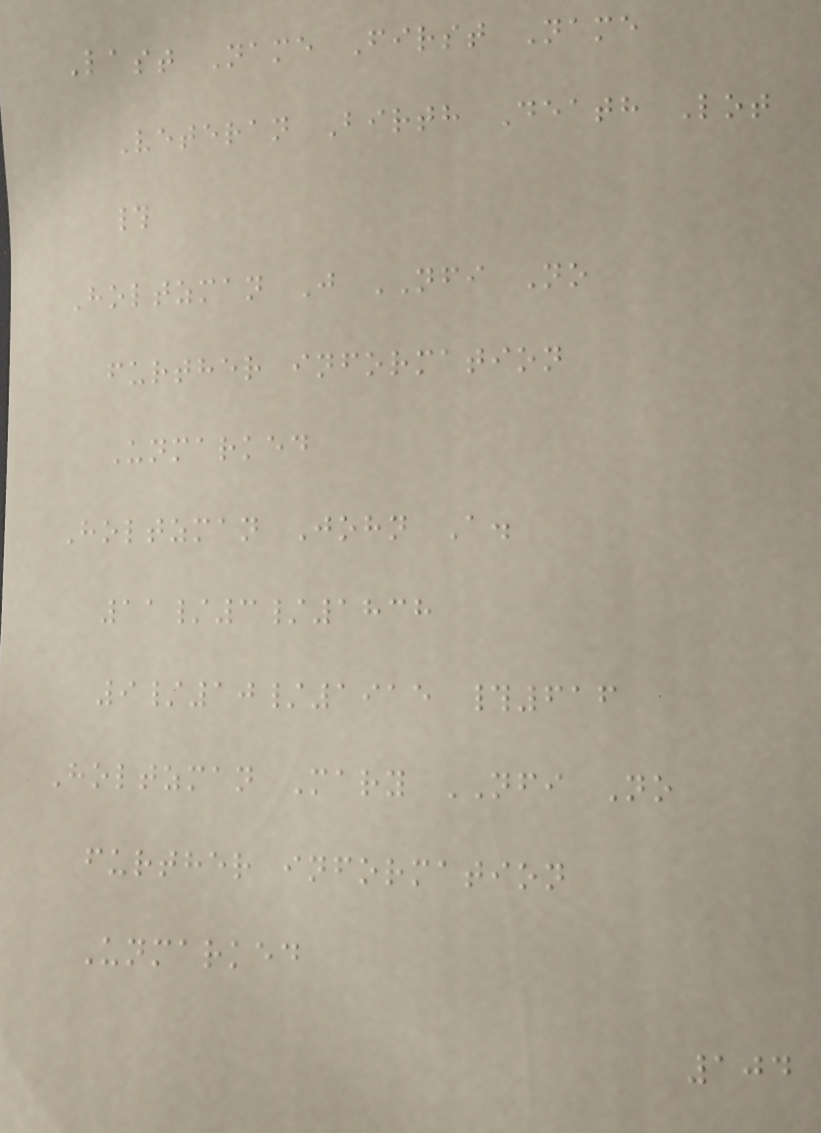Last Name First Name
Veteran Birth Death Lot
#
Holtzman J NFI No
further information
Unmarked
Holtzman John A.
11/3/1838
9/10/1915 #616
Holtzman Mary NFI No
further information
Unmarked
104
